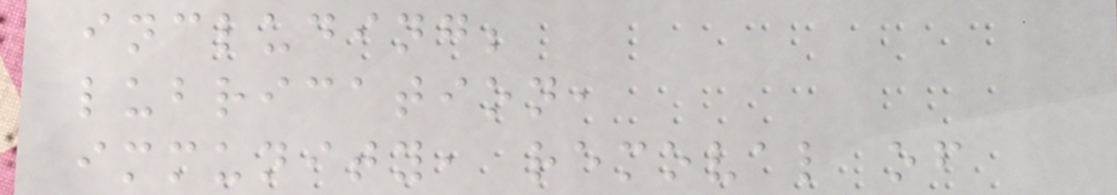including;
lubrication,
immunity, removal of
